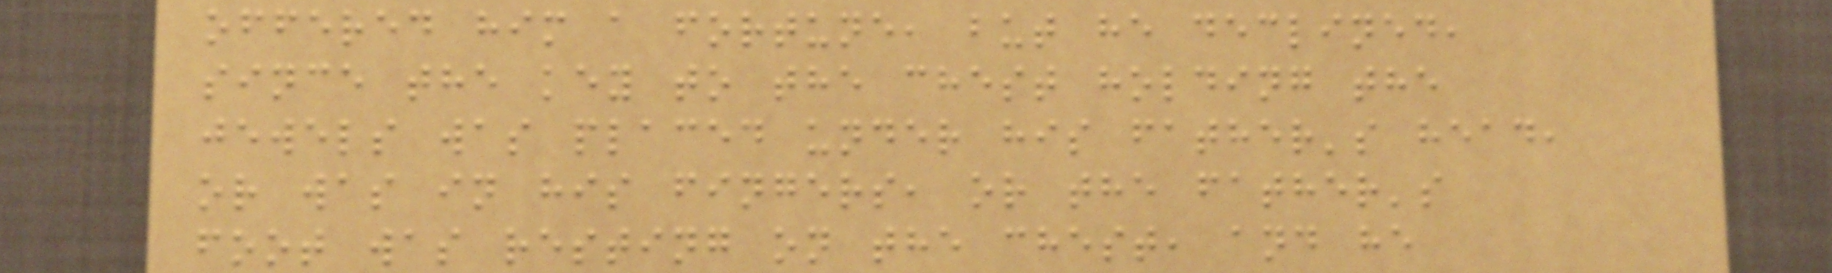offered him a fortune, but he declined,
since the key to the chest holding the
jewels was placed under his father's head,
or was in his fingers, or the father's
foot was resting on the chest, and he
